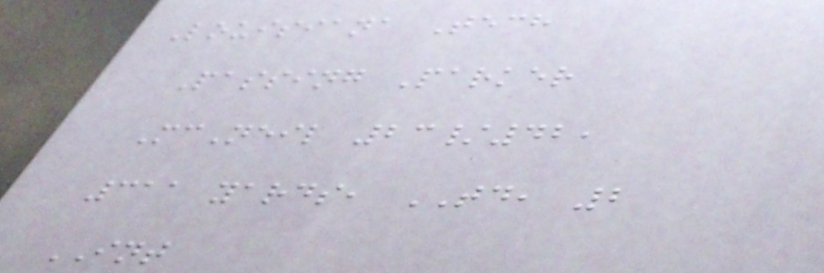Louisiana Tech
Passing Parker
McNeil 23/42,
311 yards, TD, 2
INT
